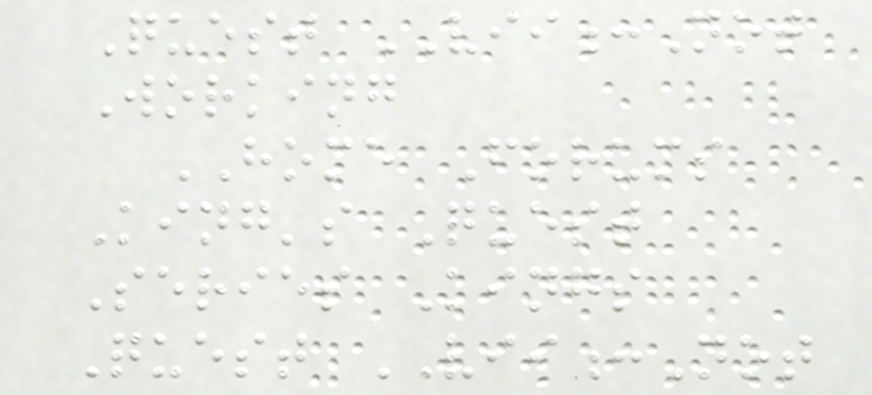Quest VII:Not
Working
HOME Forums
King's Quest
Series Kings
Quest VII:Not
